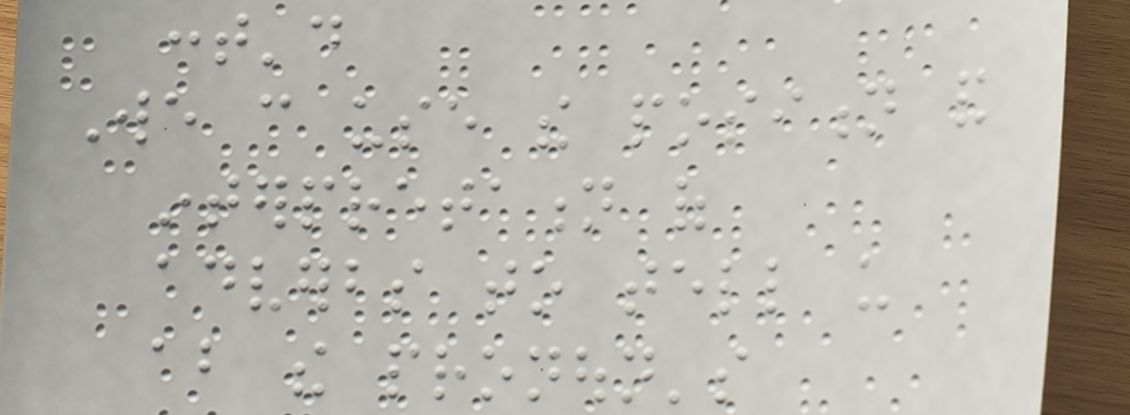cont'd
We can use the position and
interpretation of
adverbs to tell us
about the pronoun's
